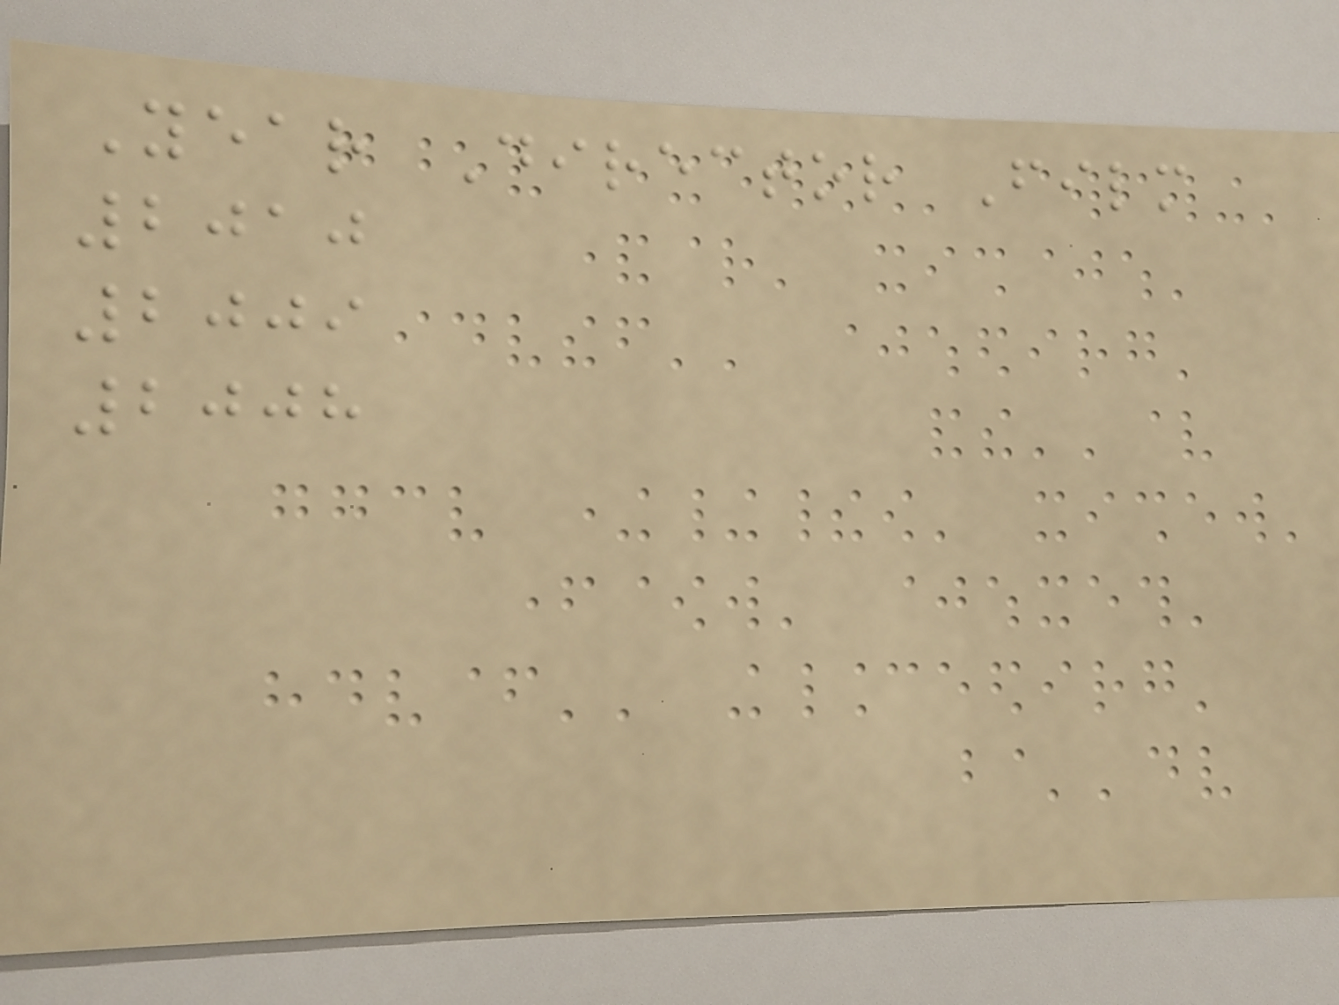Year Director Film
2010
2009
2008
